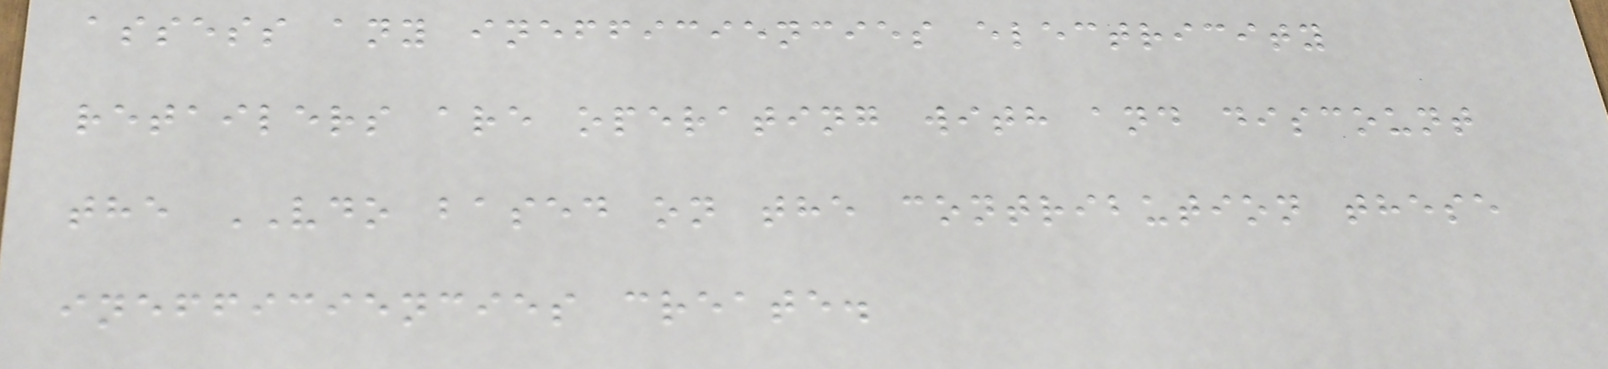assess any inefficiencies electricity
retailers are operating with and discount
the VDO based on the contribution these
inefficiencies create.
